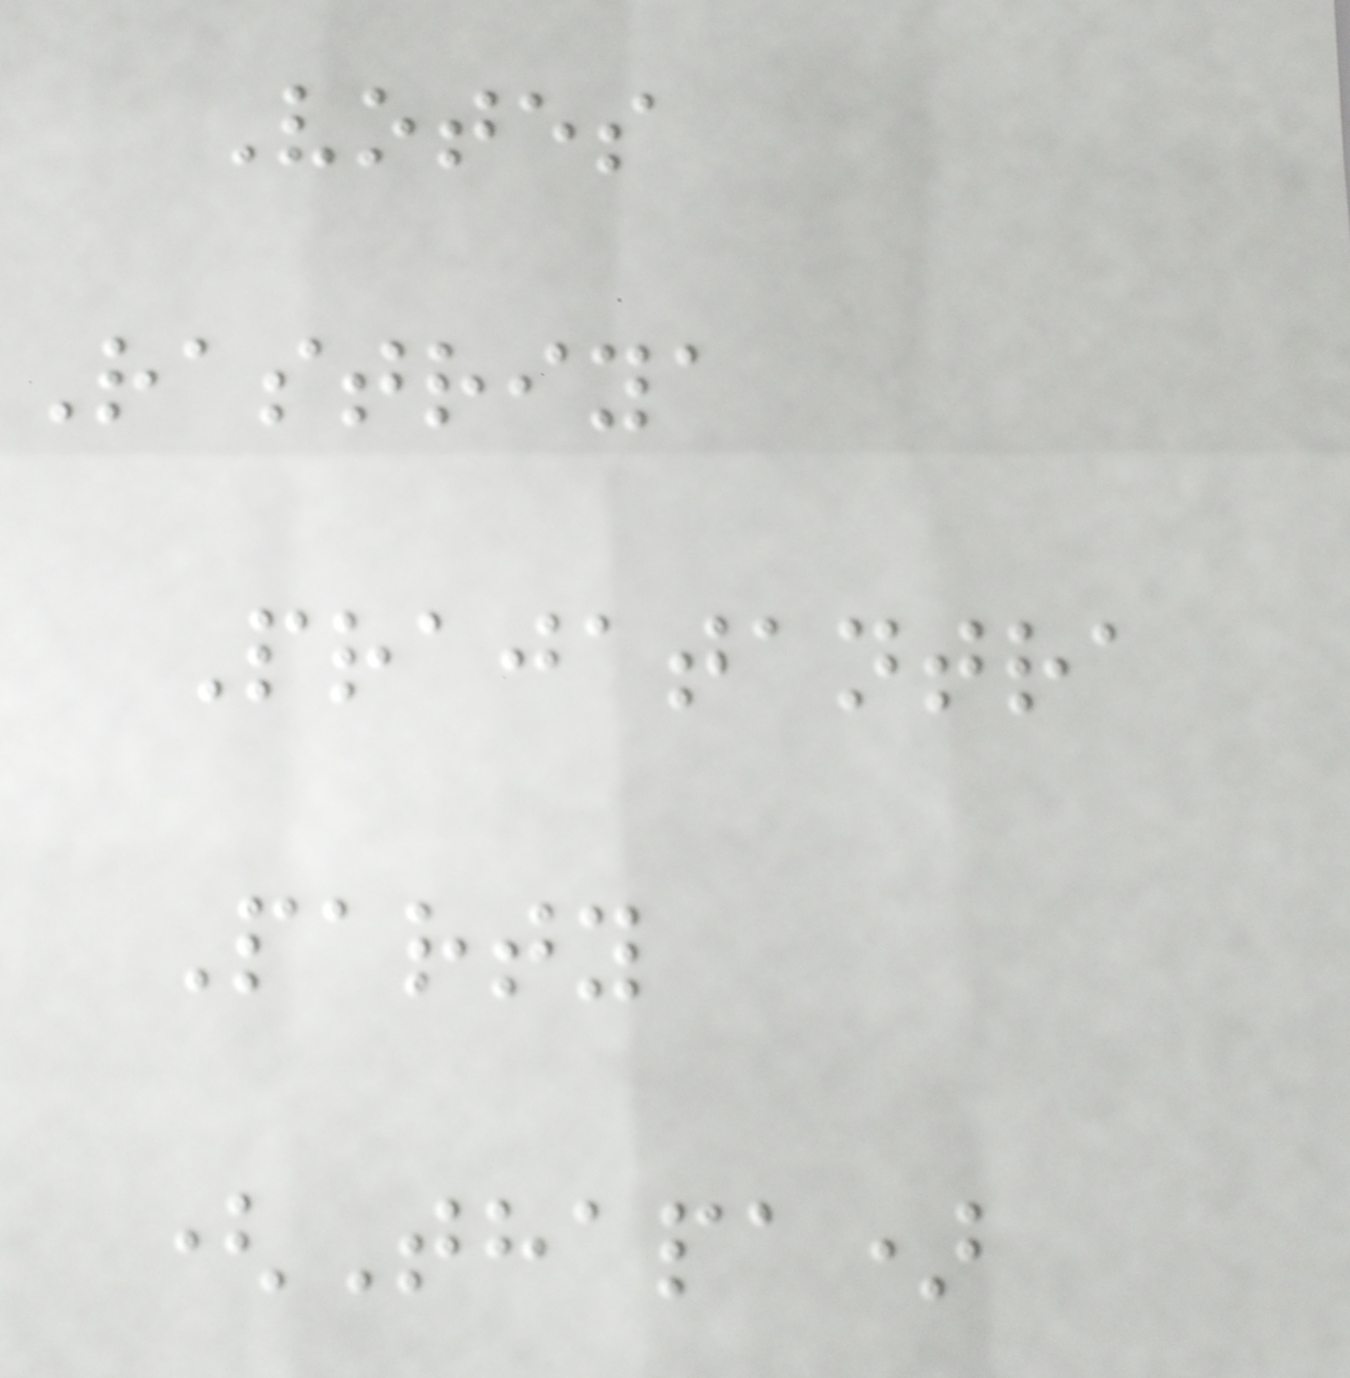Votes
Rastriya
Prajatantra
Party
(Thapa)
